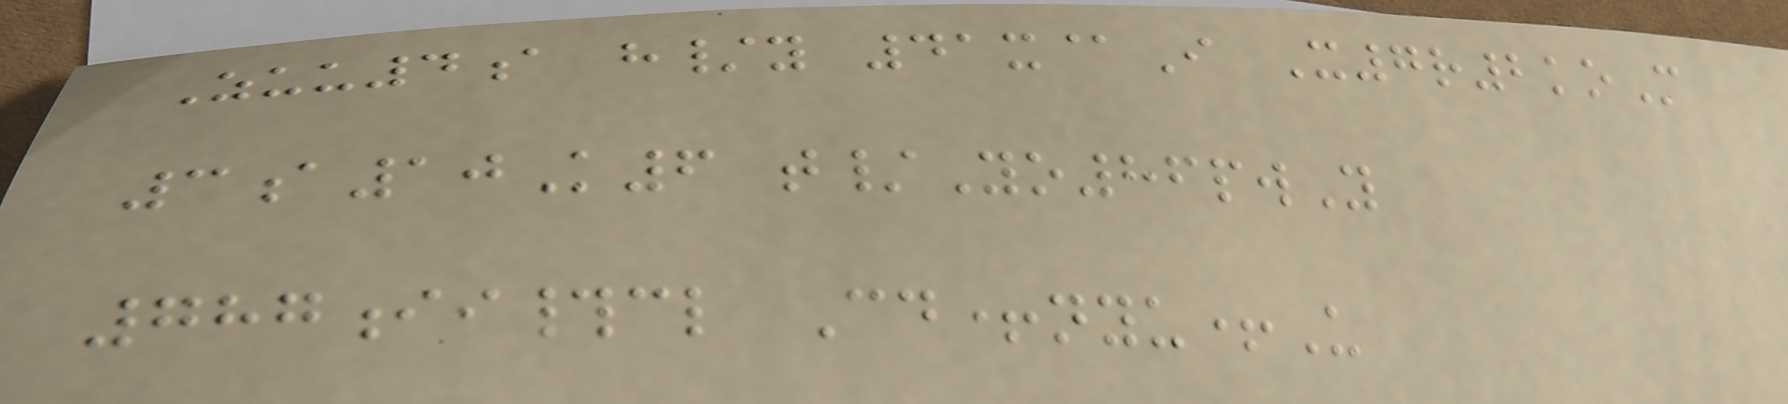Zuu4a h/y 41x@I X7r2koM
3a10K6 t/Yo86pwY
787ii#cl Cd+nyu+U
